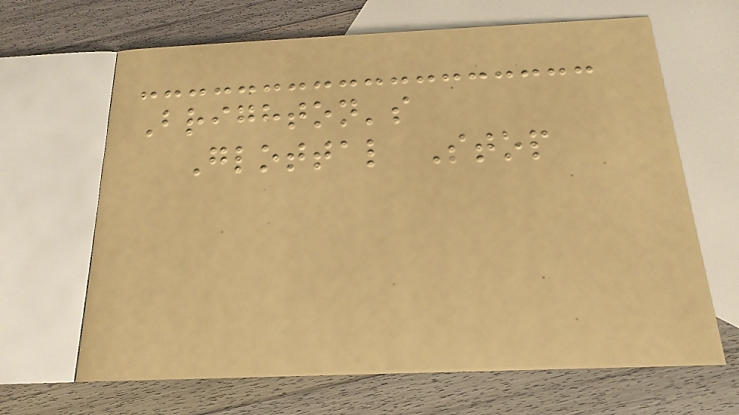Brighton's
Glottal Stop
